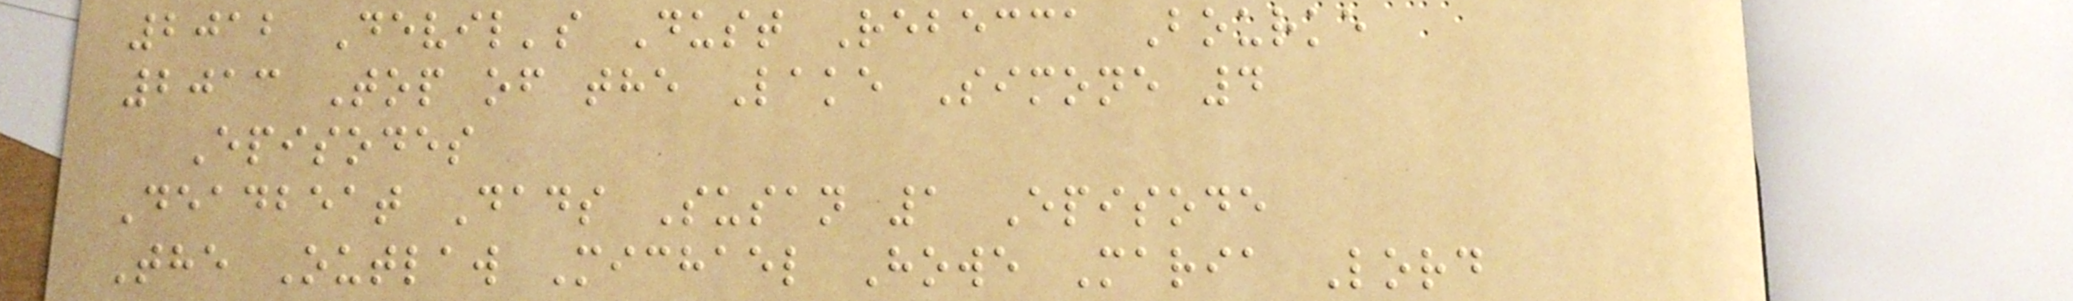2012 Devil's Dust Rebecca Bourke
2013 Top of the Lake Simone 4
Episodes
Deadbeat Dads Susan 1 Episode
The Outlaw Michael Howe Maria Lord
